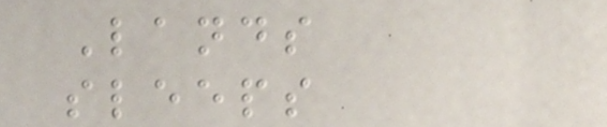Lands
sleeps
